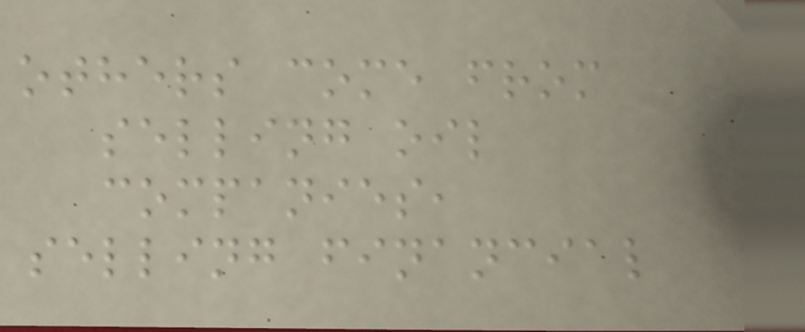others come from
selling oil
companies,
selling financial
